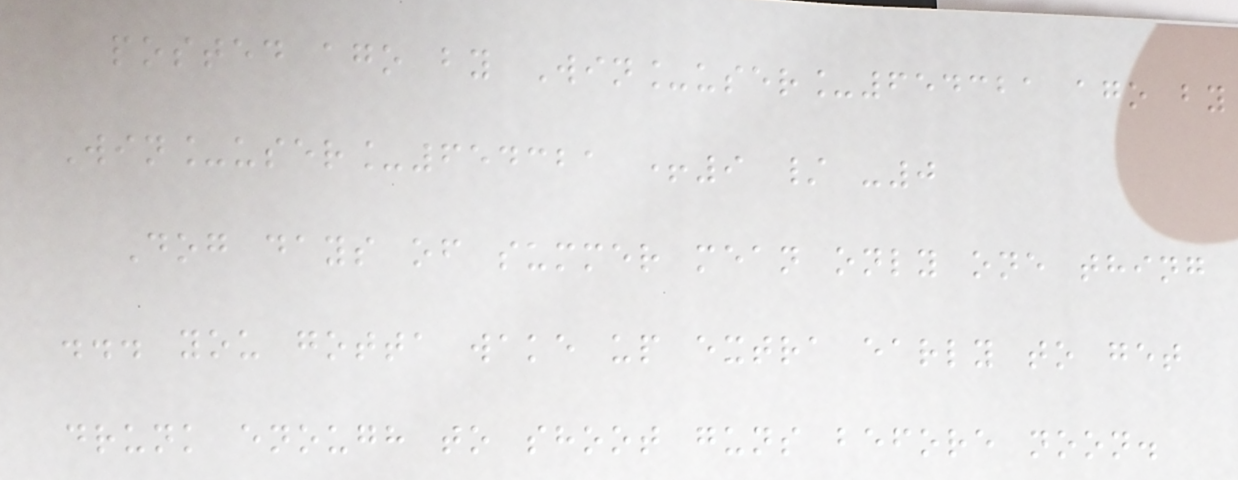posted ago by Win_user_654321 ago by
Win_user_654321 +9 / -0
Dog days of summer mean only one thing
... you gotta wake up extra early to get
drunk enough to shoot guns before noon.
